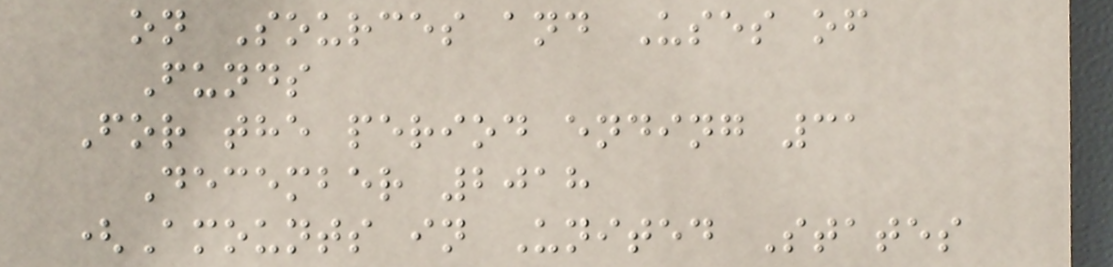on Sources and Uses of
Funds
For the period ending 31
December 2018
(Amounts in United States
